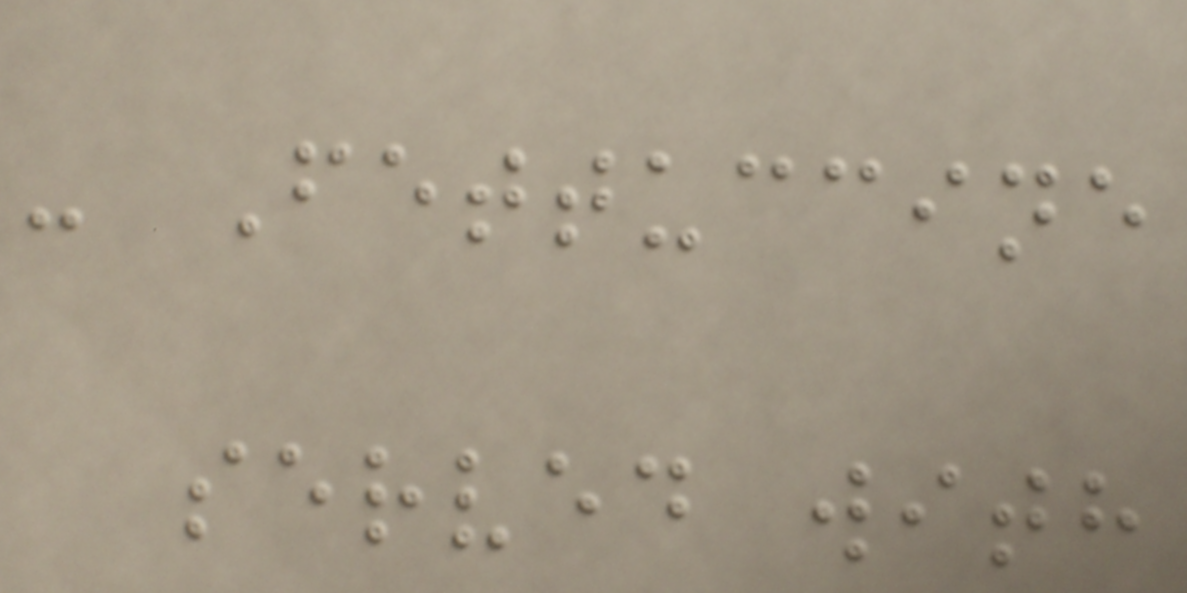- Fettuccine
served with
